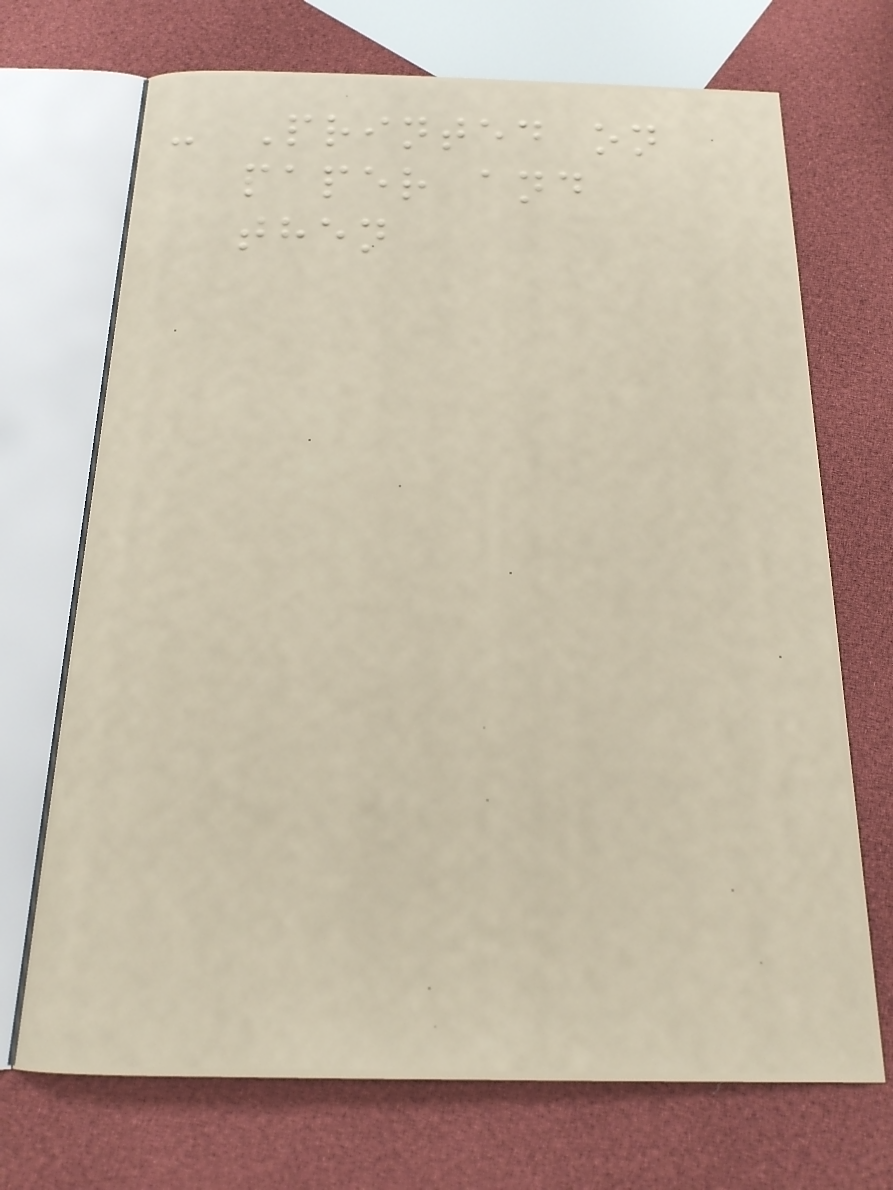- Printed on
paper and
then
